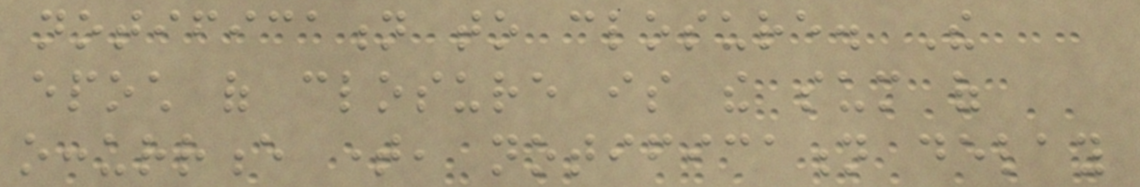notification to closure. The
epoch of closure is the sum of
occurrence time, notification delay
